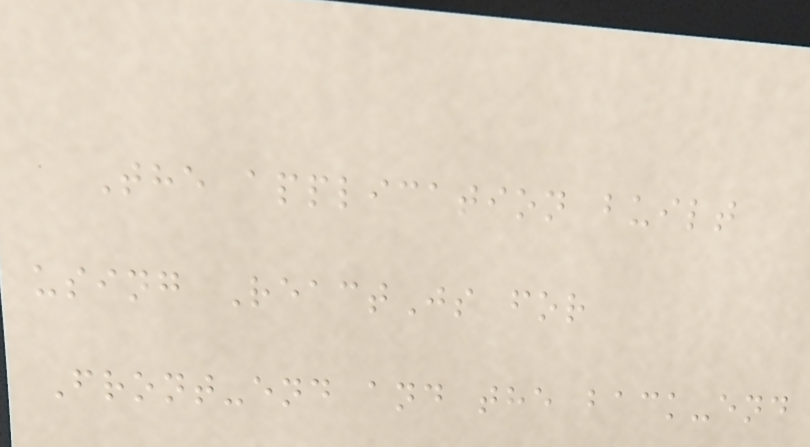The application built
using ReactJs for
Front-end and the back-end
